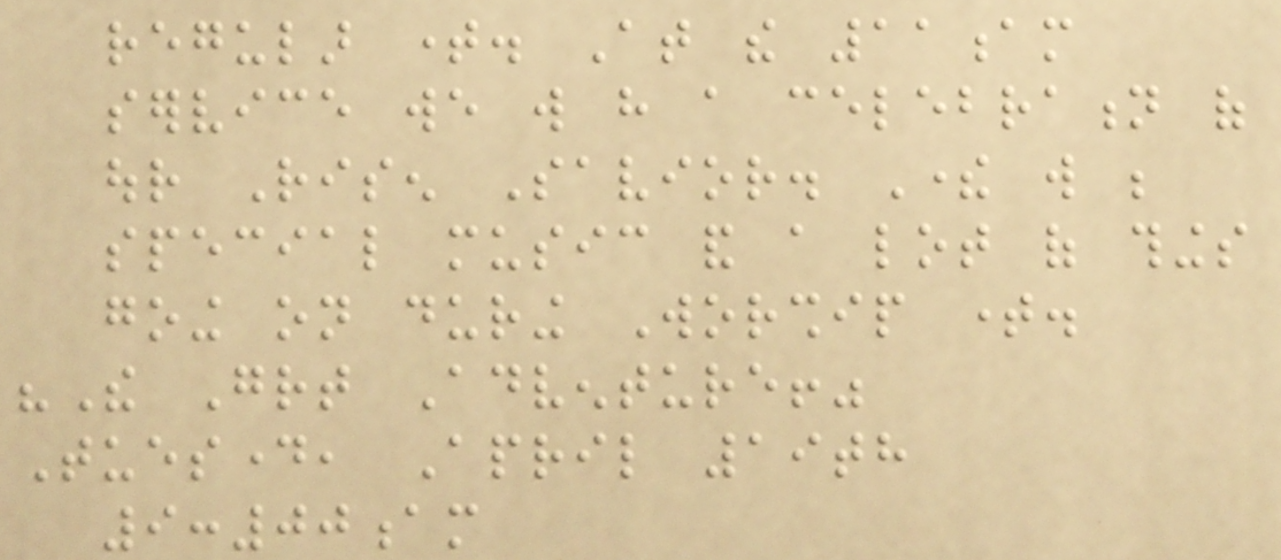regular time. At the 11am
service we will have a celebration of
our Risen Savior. There will be
special music and a lot of things
going on during Worship time.
"The Great Adventure!"
Tuesday, April 19th
9:00am
